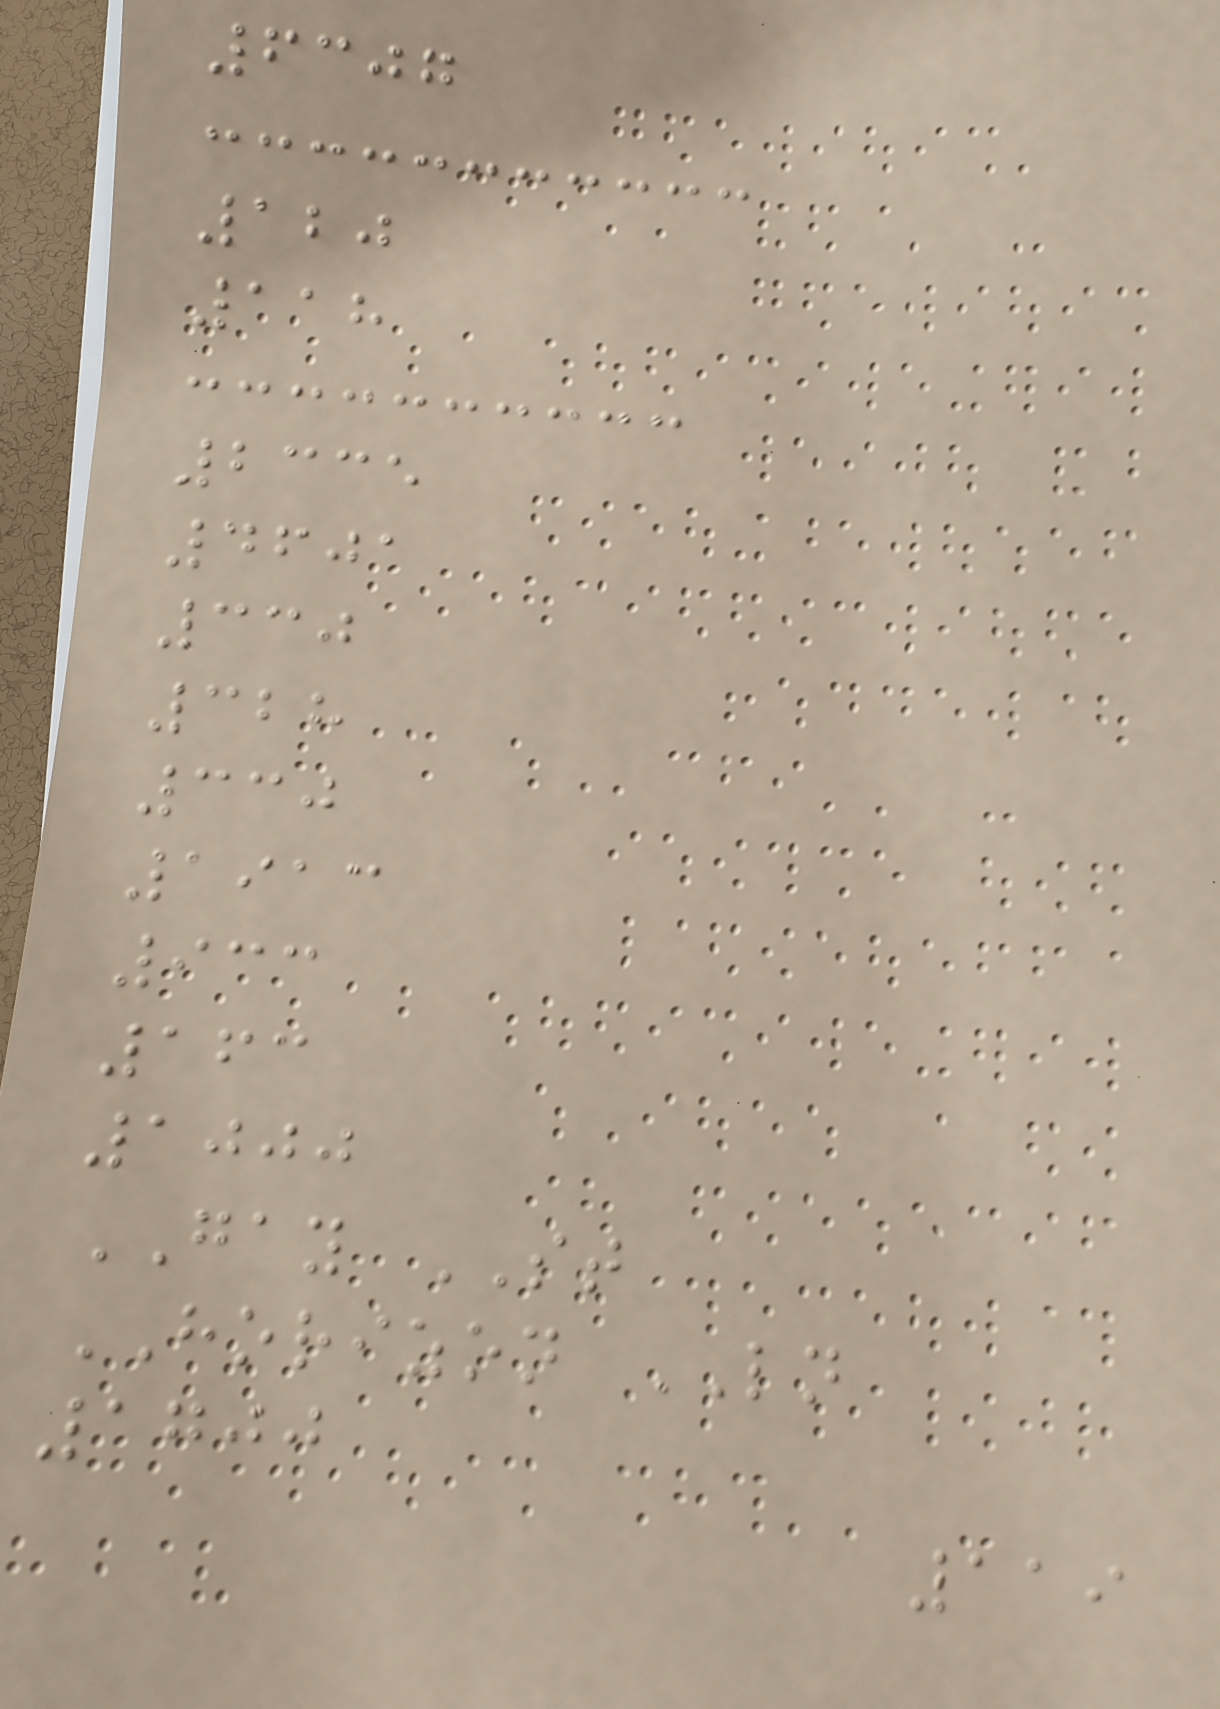6307
120
118
2335
4601
330
328
330
1913
933
163
1000
GAY ST
HORIZON LN
1700
119
